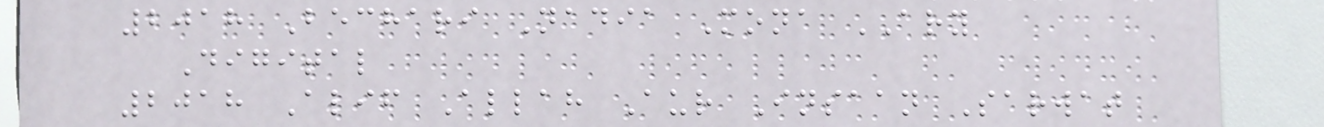2018 Bechari Nadia Mona ARY
Digital
2018 Alif Allah Aur Insaan Sarwat
